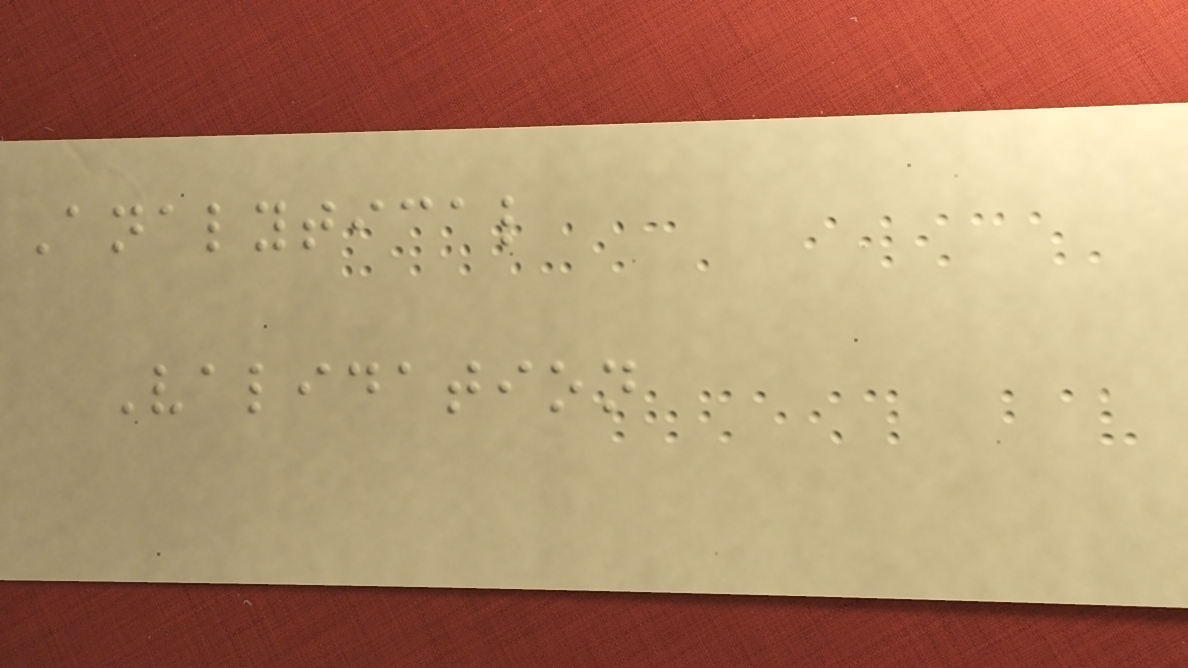Analytical
Validation
